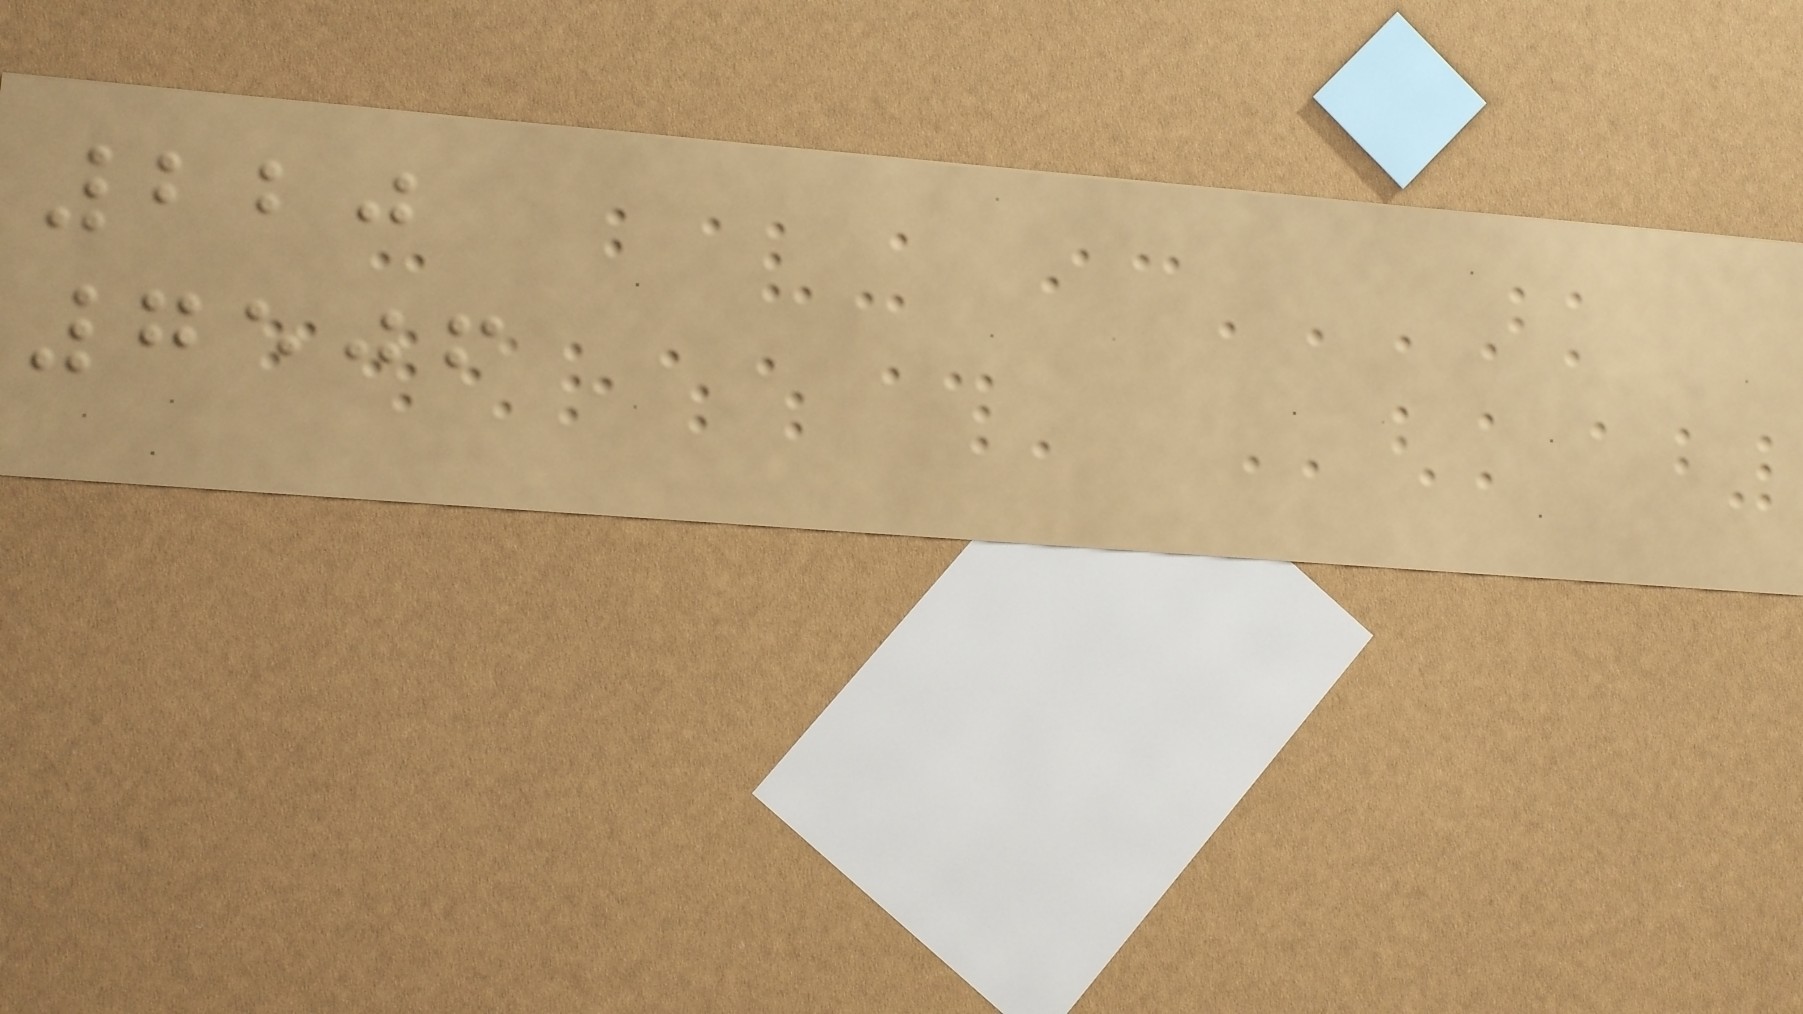220
7506
